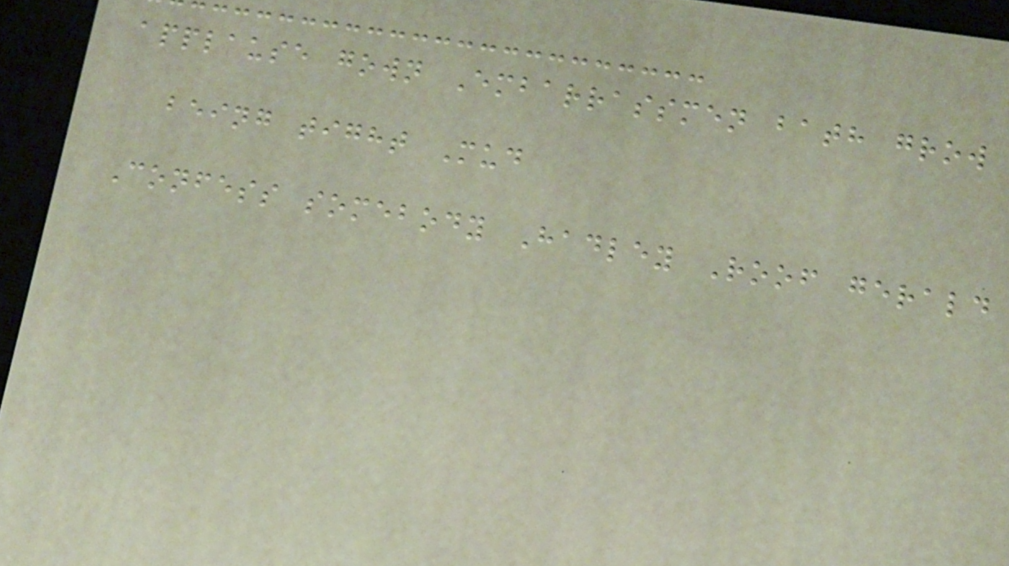applause gown Embarrassmen bath grow
being tight Mud
Confess somebody Hadley Roof gerald
